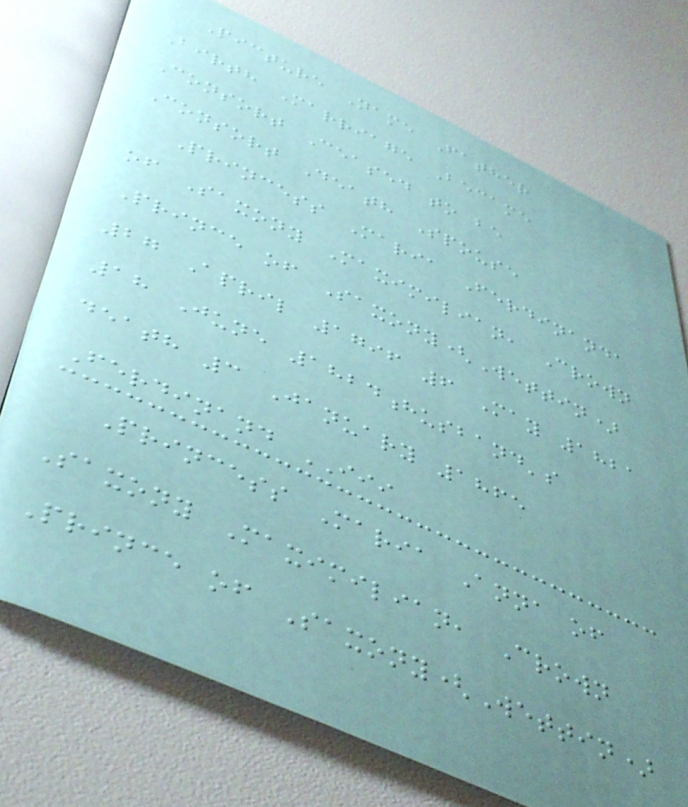Picture Name Father
Birth Marriage Became
Consort Ceased to be
Consort Death Spouse
Princess Maria Ferdinanda
of Saxony Maximilian, Crown
Prince of Saxony(Wettin)
27 April 1796 6 May 1821
18 June 1824husband's
death 3 January 1865
Ferdinand III
Princess Maria Anna of
Saxony Maximilian, Crown
Prince of Saxony(Wettin)
